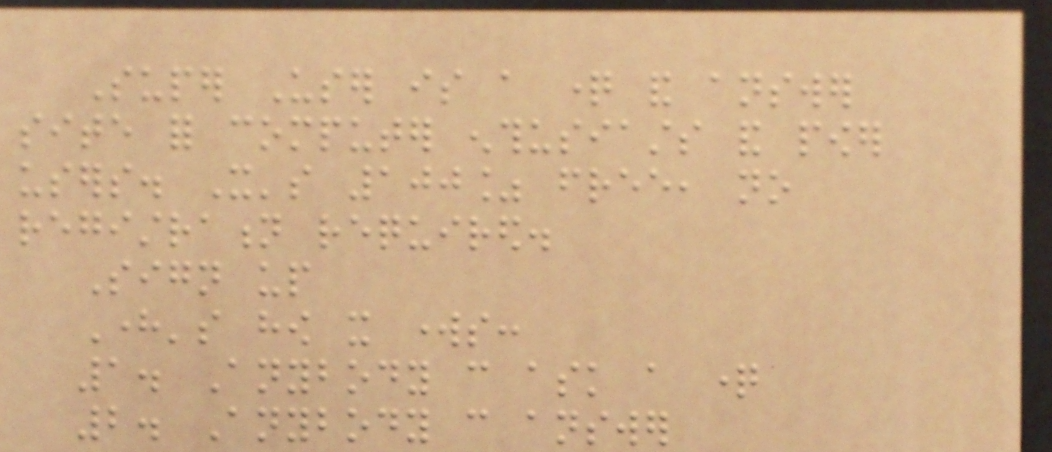Super User is a question and answer
site for computer enthusiasts and power
users. It's 100% free, no
registration required.
Sign up
Here's how it works:
1. Anybody can ask a question
2. Anybody can answer
